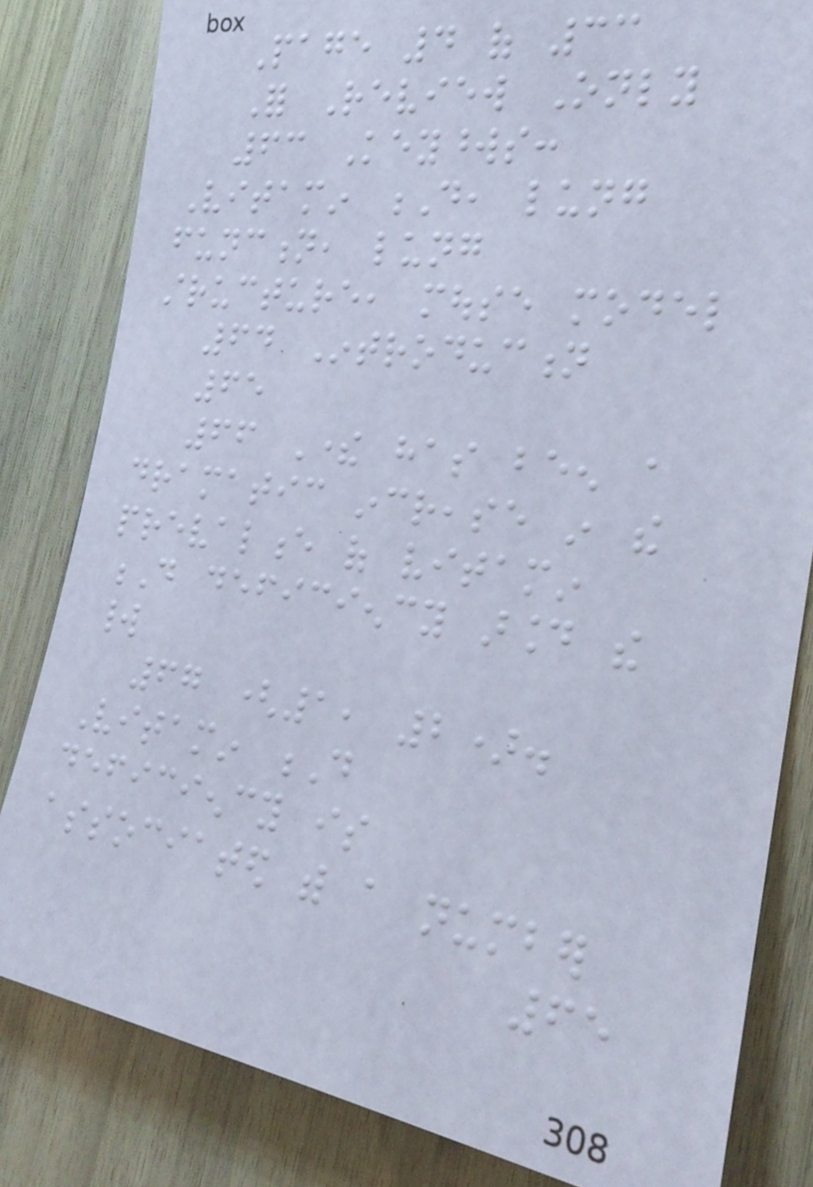Page 4 of 33
For Review Only
63 Keywords:
Vitamin D, lung
function, lung
structure, mouse model
64 Introduction
65
66 There has been a
dramatic increase in the
prevalence of vitamin
D deficiency around the
world
67 (1, 2).
Vitamin D
deficiency is
associated with a number
65
